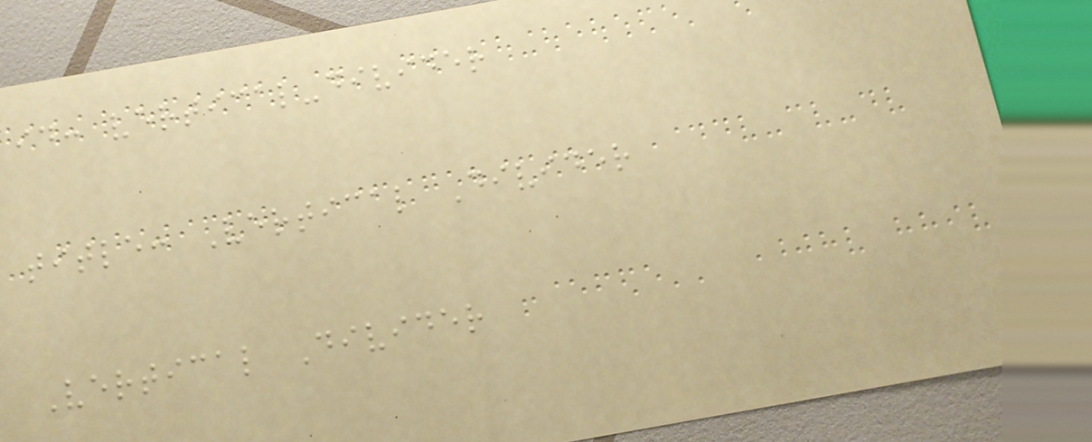id: vertical-divider
title: Vertical Divider
Vertical Divider
